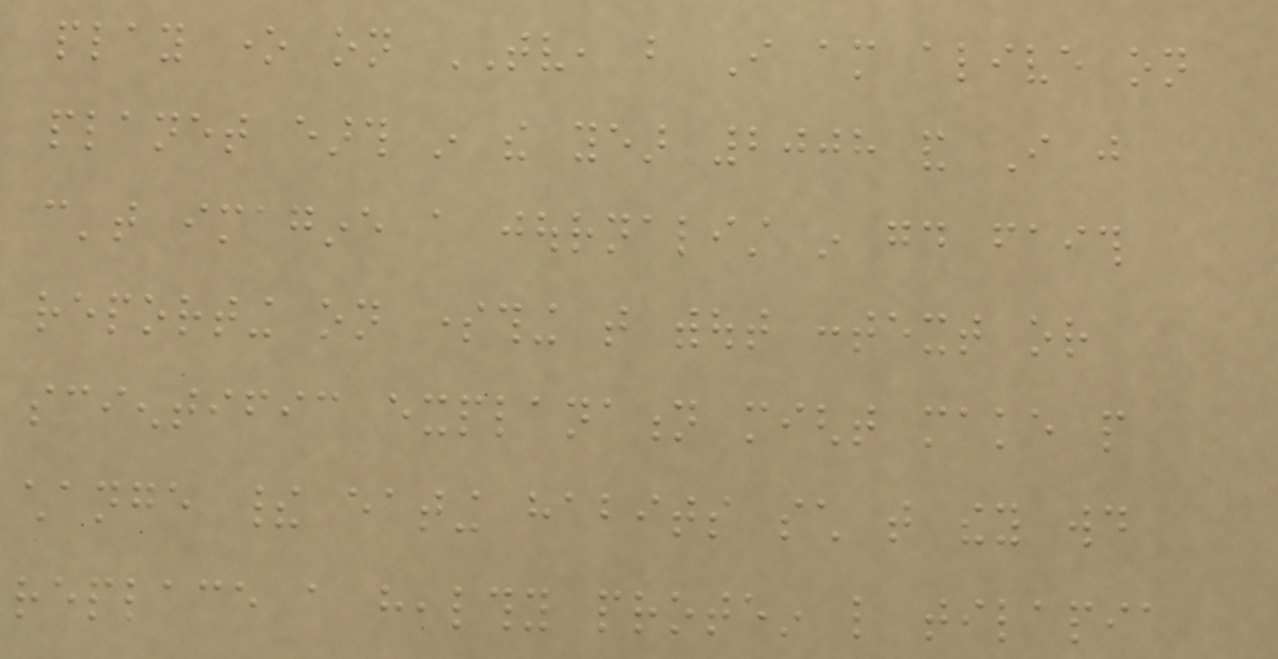play one on TV, but I am alive on
planet earth in the year 2008 and I just
can't imagine a journalist in good faith
reporting on something that without context or
scientific explanation might make people
change their eating habits such that they would
replace a healthy protein like tilapia
